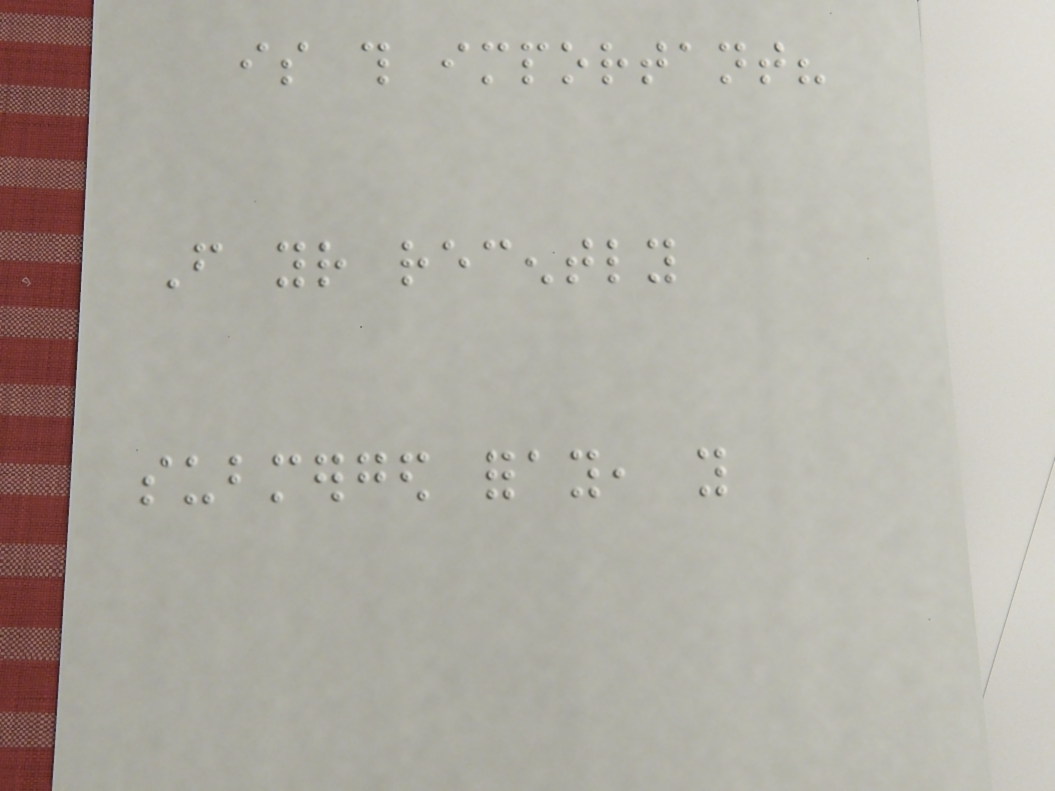is this important?
From your recently
submerged foray, you
